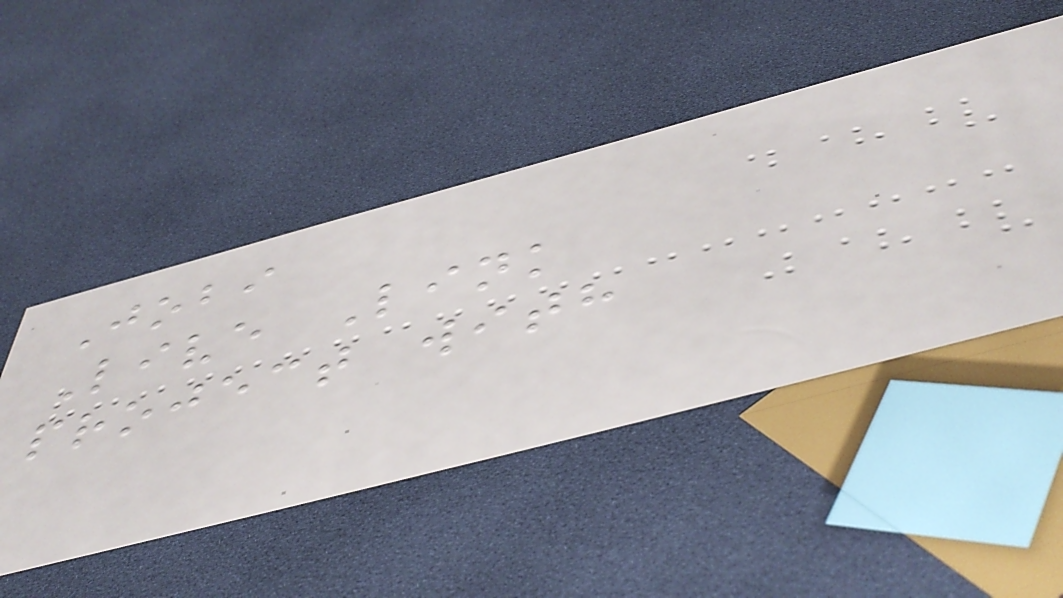Jobi
Live Link
project with
